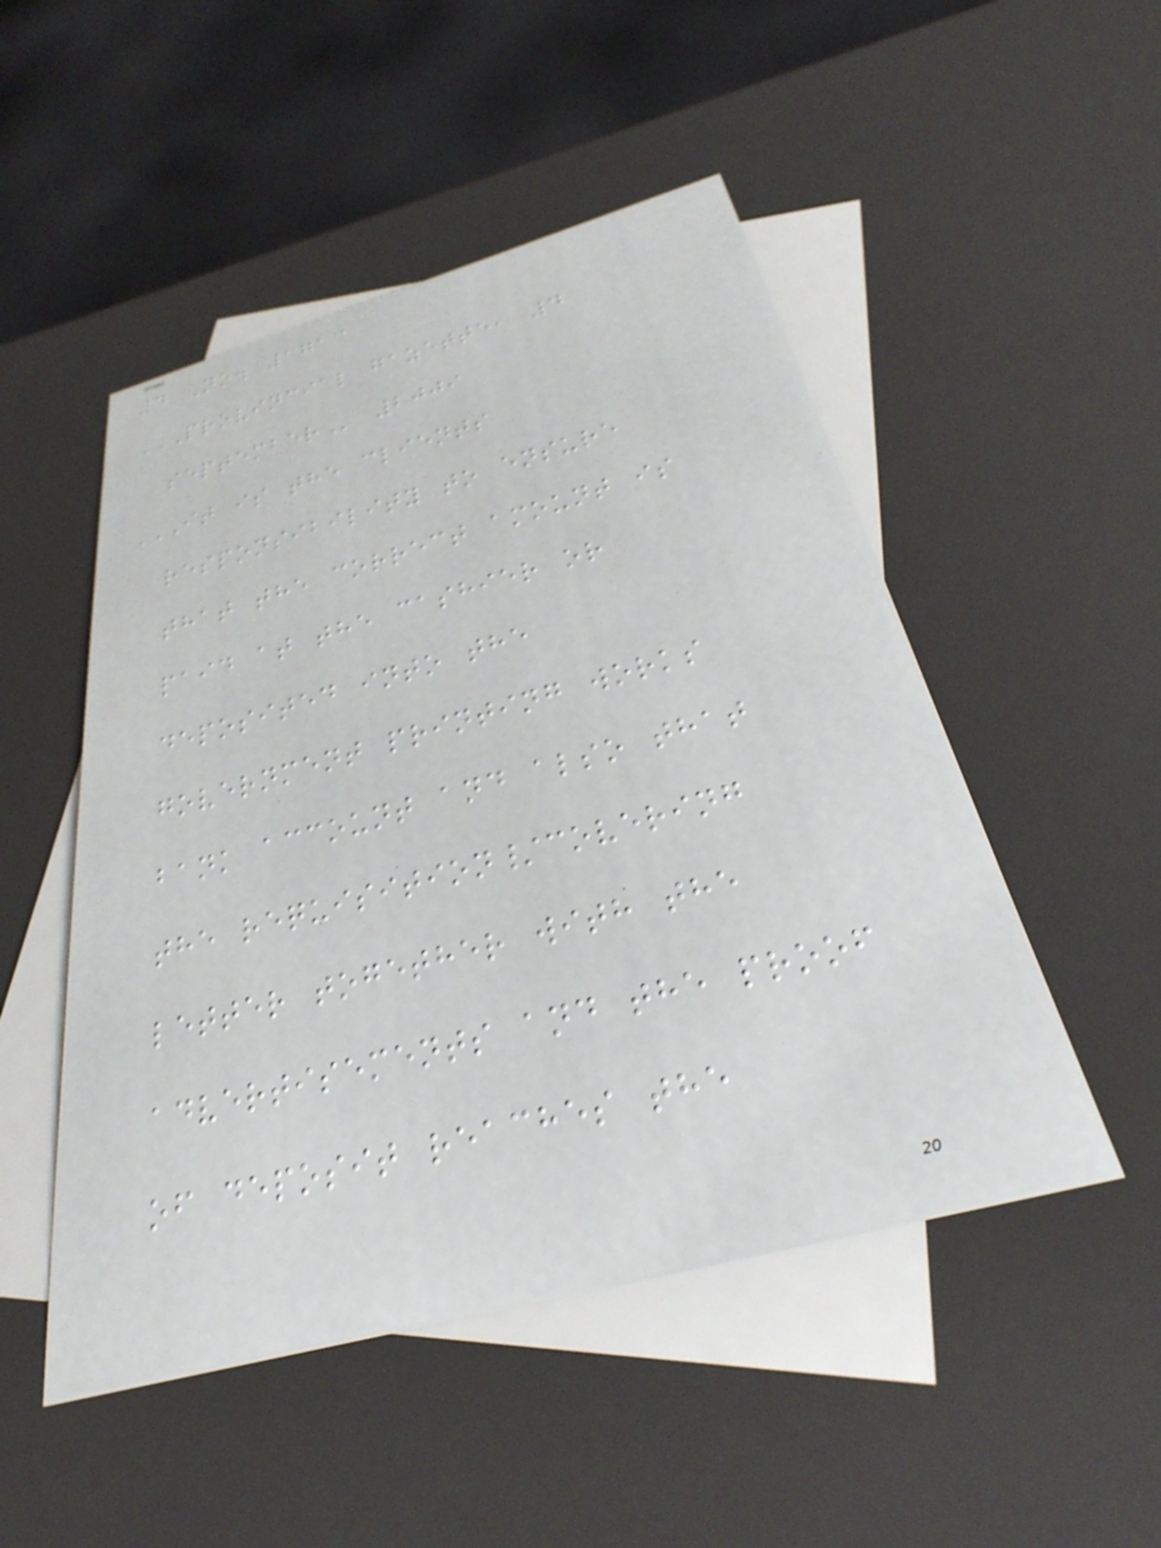4 No. 1713
PROVINCIAL GAZETTE, 4
SEPTEMBER 2009
IT IS THE CLIENTS
RESPONSIBILITY TO ENSURE
THAT THE CORRECT AMOUNT IS
PAID AT THE CASHIER OR
DEPOSITED INTO THE
GOVERNMENT PRINTING WORKS
BANK ACCOUNT AND ALSO THAT
THE REQUISITION/COVERING
LETTER TOGETHER WITH THE
ADVERTISEMENTS AND THE PROOF
OF DEPOSIT REACHES THE
